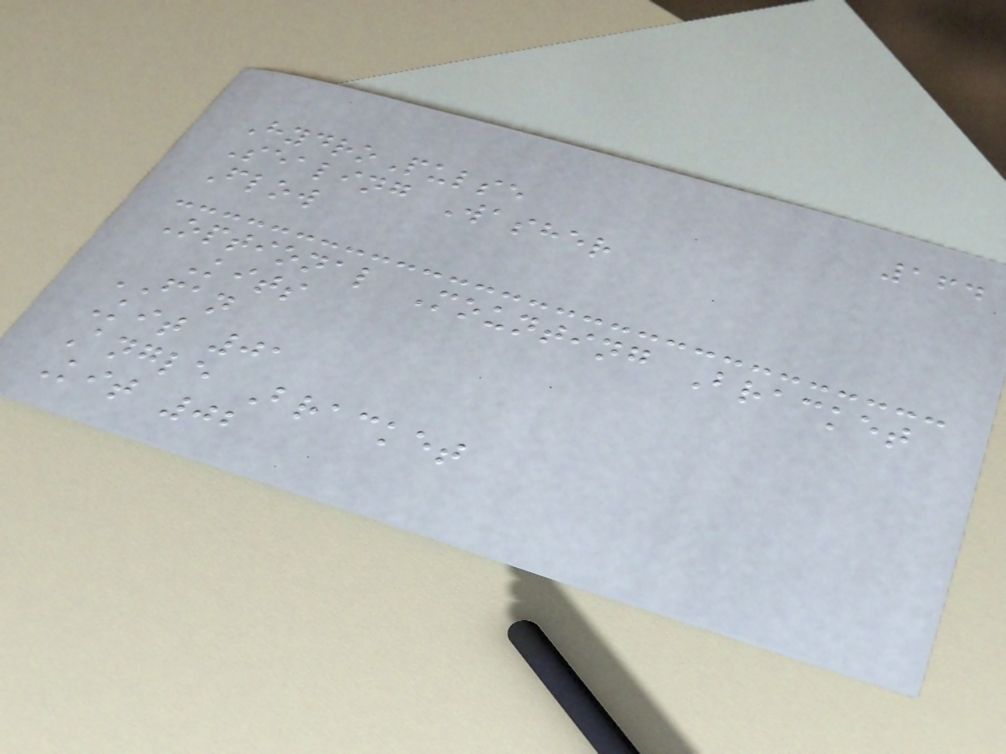164
HydroPulse
Sealing Washer
Flow
Optional Mounting Bracket
Kits
FAN
Kit 01
Angle Bracket
Kit 02
